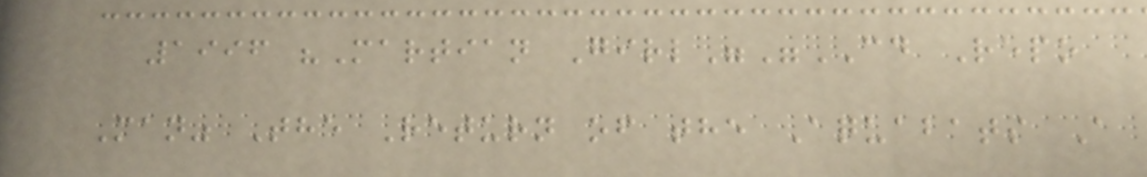1996 "Martian Girl""CD Repo
Man" The Return of the Aquabats A
